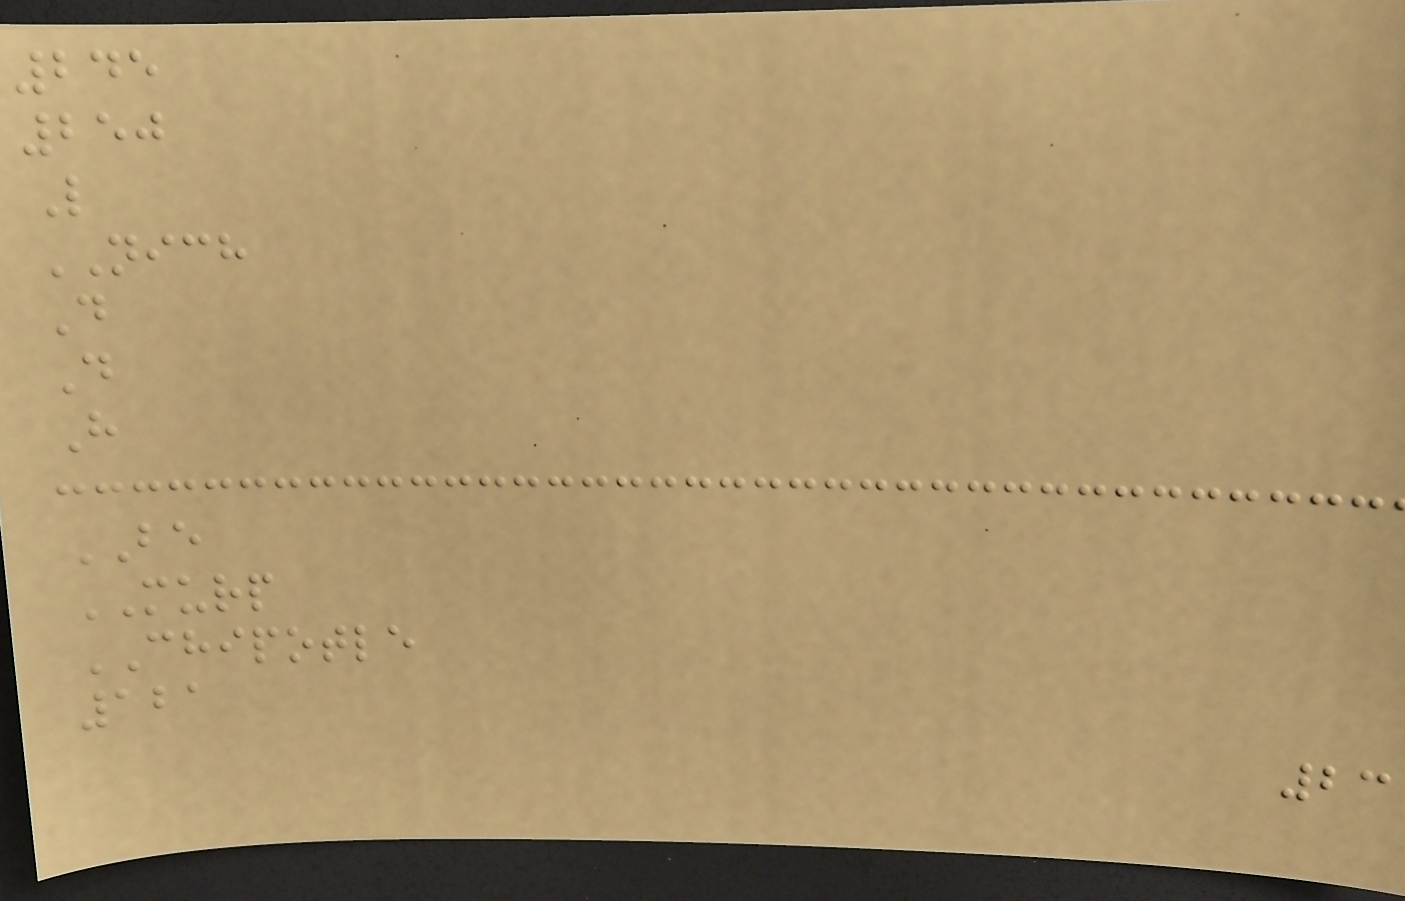245
250
L
NICH
D
D
H
BE
MURP
CHIPOTLE
121
23
